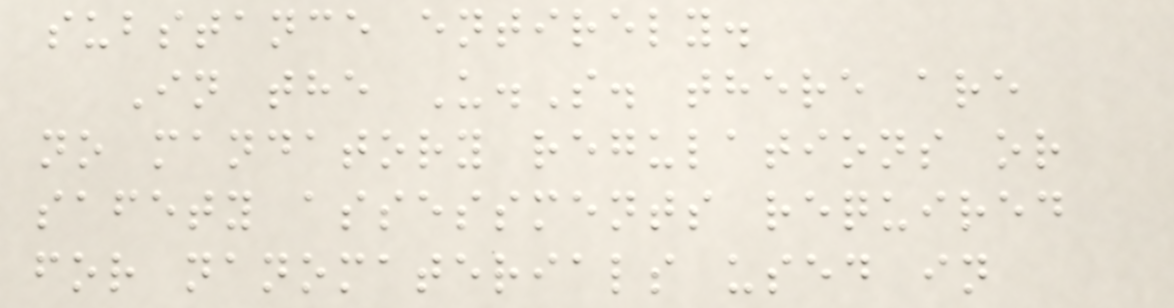substance entirely.
In the U.S. there are
no mandatory regulations or
safety assessments required
for nanomaterials used in
